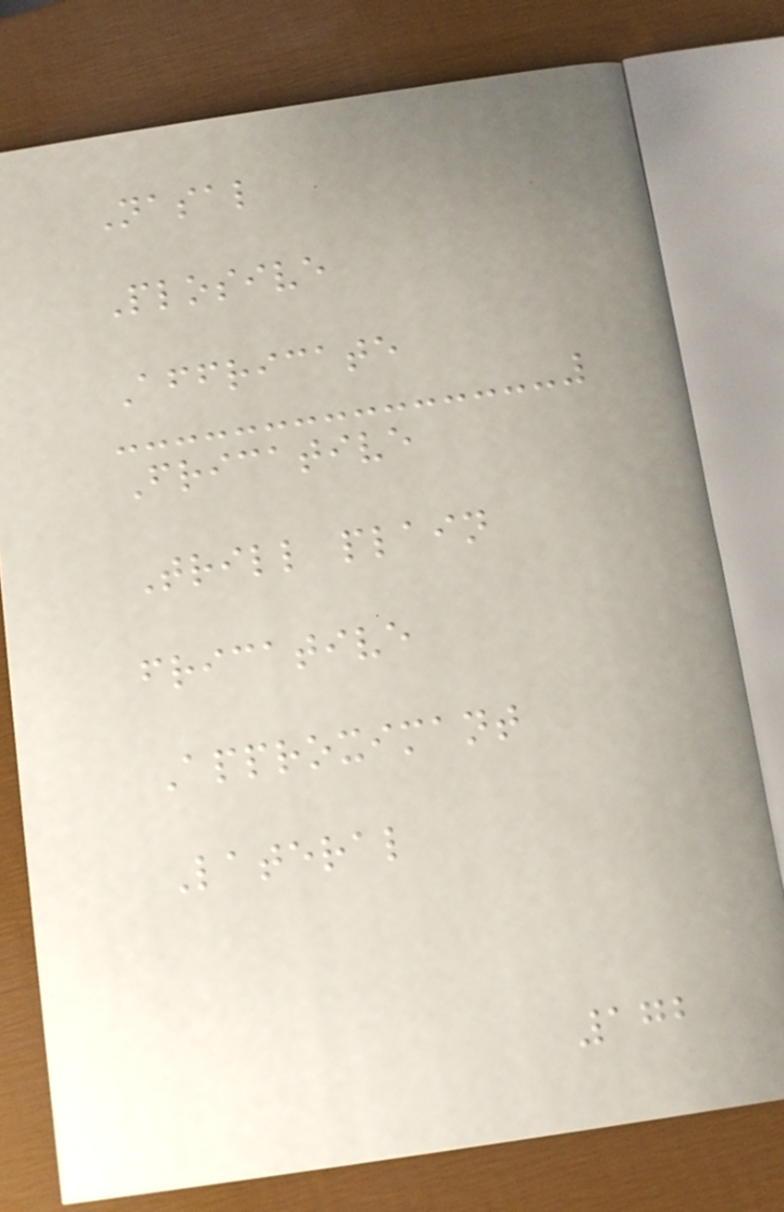Nasal
Plosive
Affricate
Fricative
Trill plain
fricative
Approximant
Lateral
172
